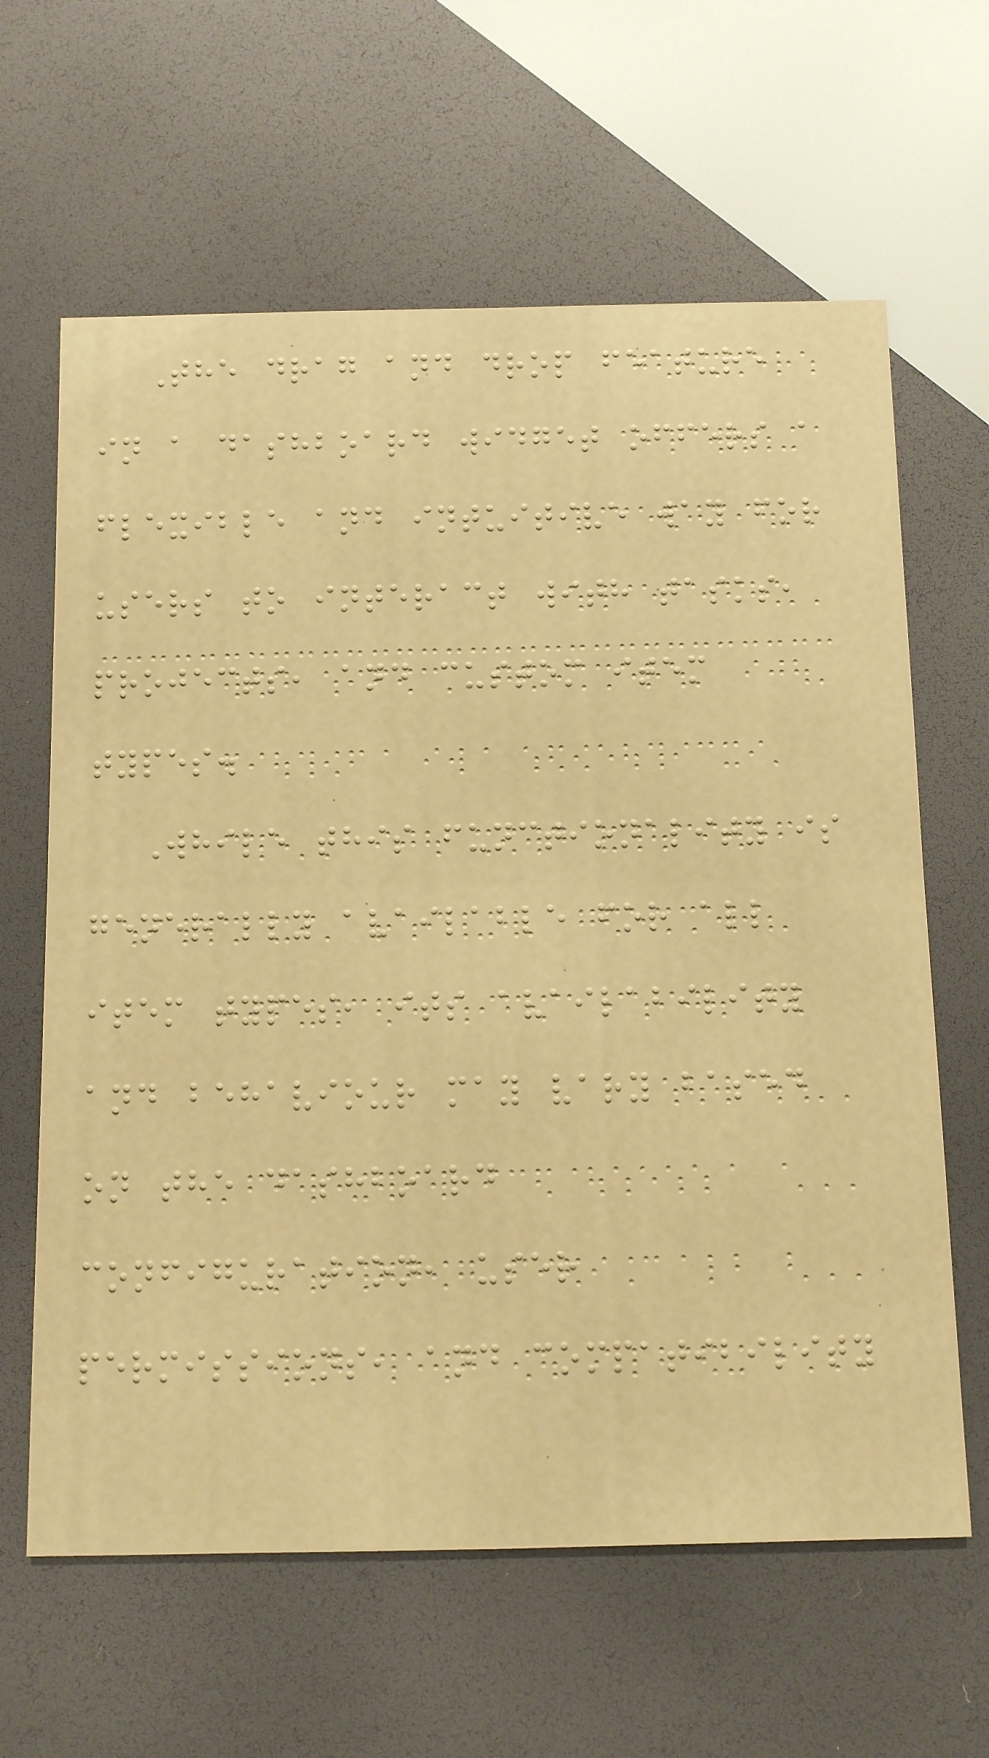The drag and drop feature
in a dashboard widget offers a
flexible and intuitive way for
users to interact with tasks,
projects, and custom item
types.
While this functionality is
generally available for all
item types, its availability
and behaviour may vary based
on the dashboard
configuration, user
permissions, and compatibility
